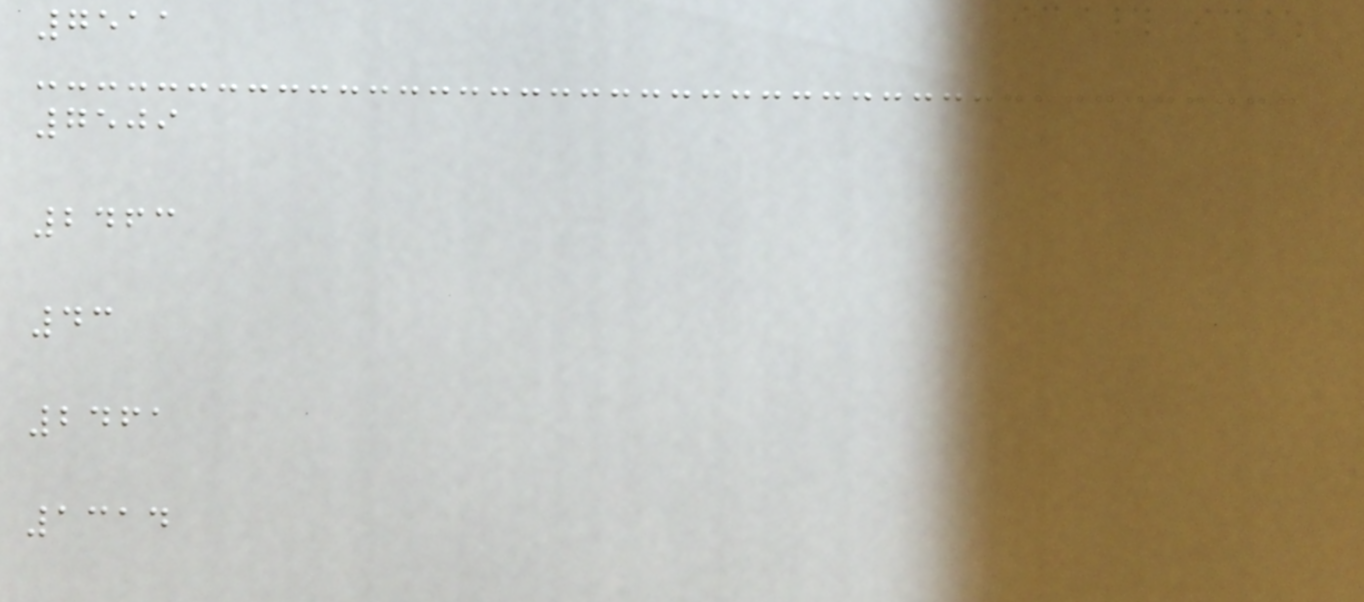7511
7509
2463
43
2461
1314
